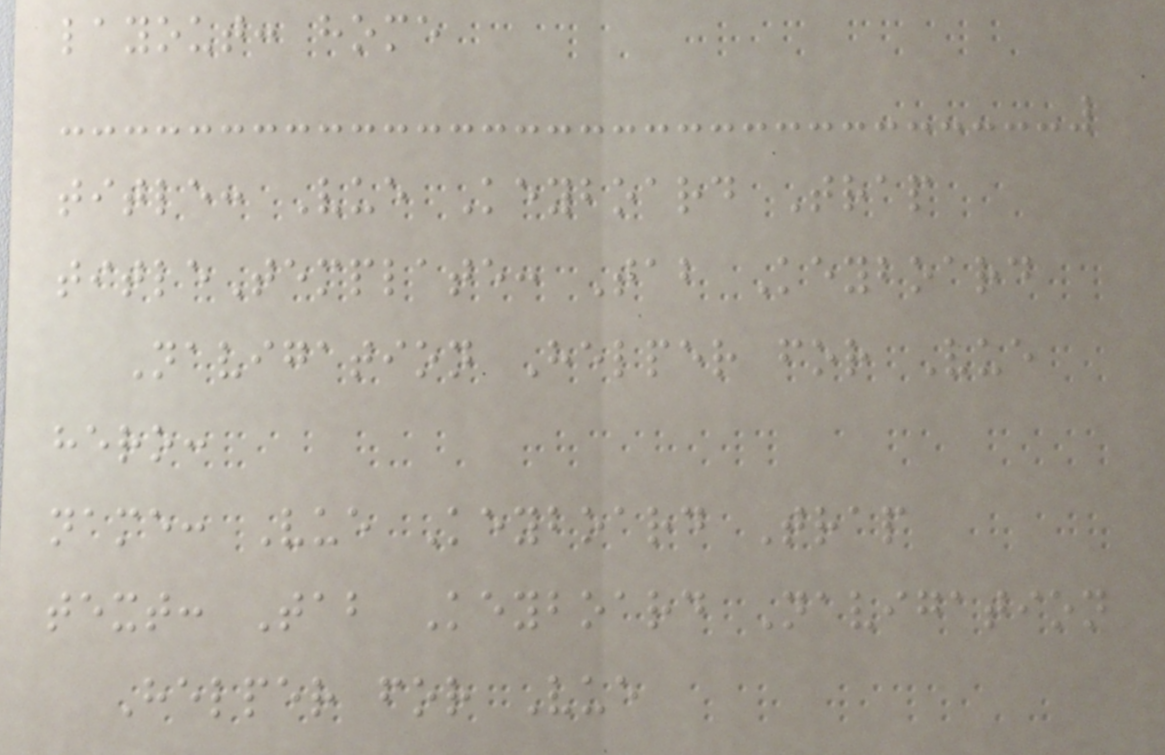layout: home
title: Vue Keyboard Trap
titleTemplate: Tab Keyboard
Navigation Helper for Vue
hero:
name: Vue Keyboard Trap
text: Tab Keyboard Navigation
Helper for Vue
